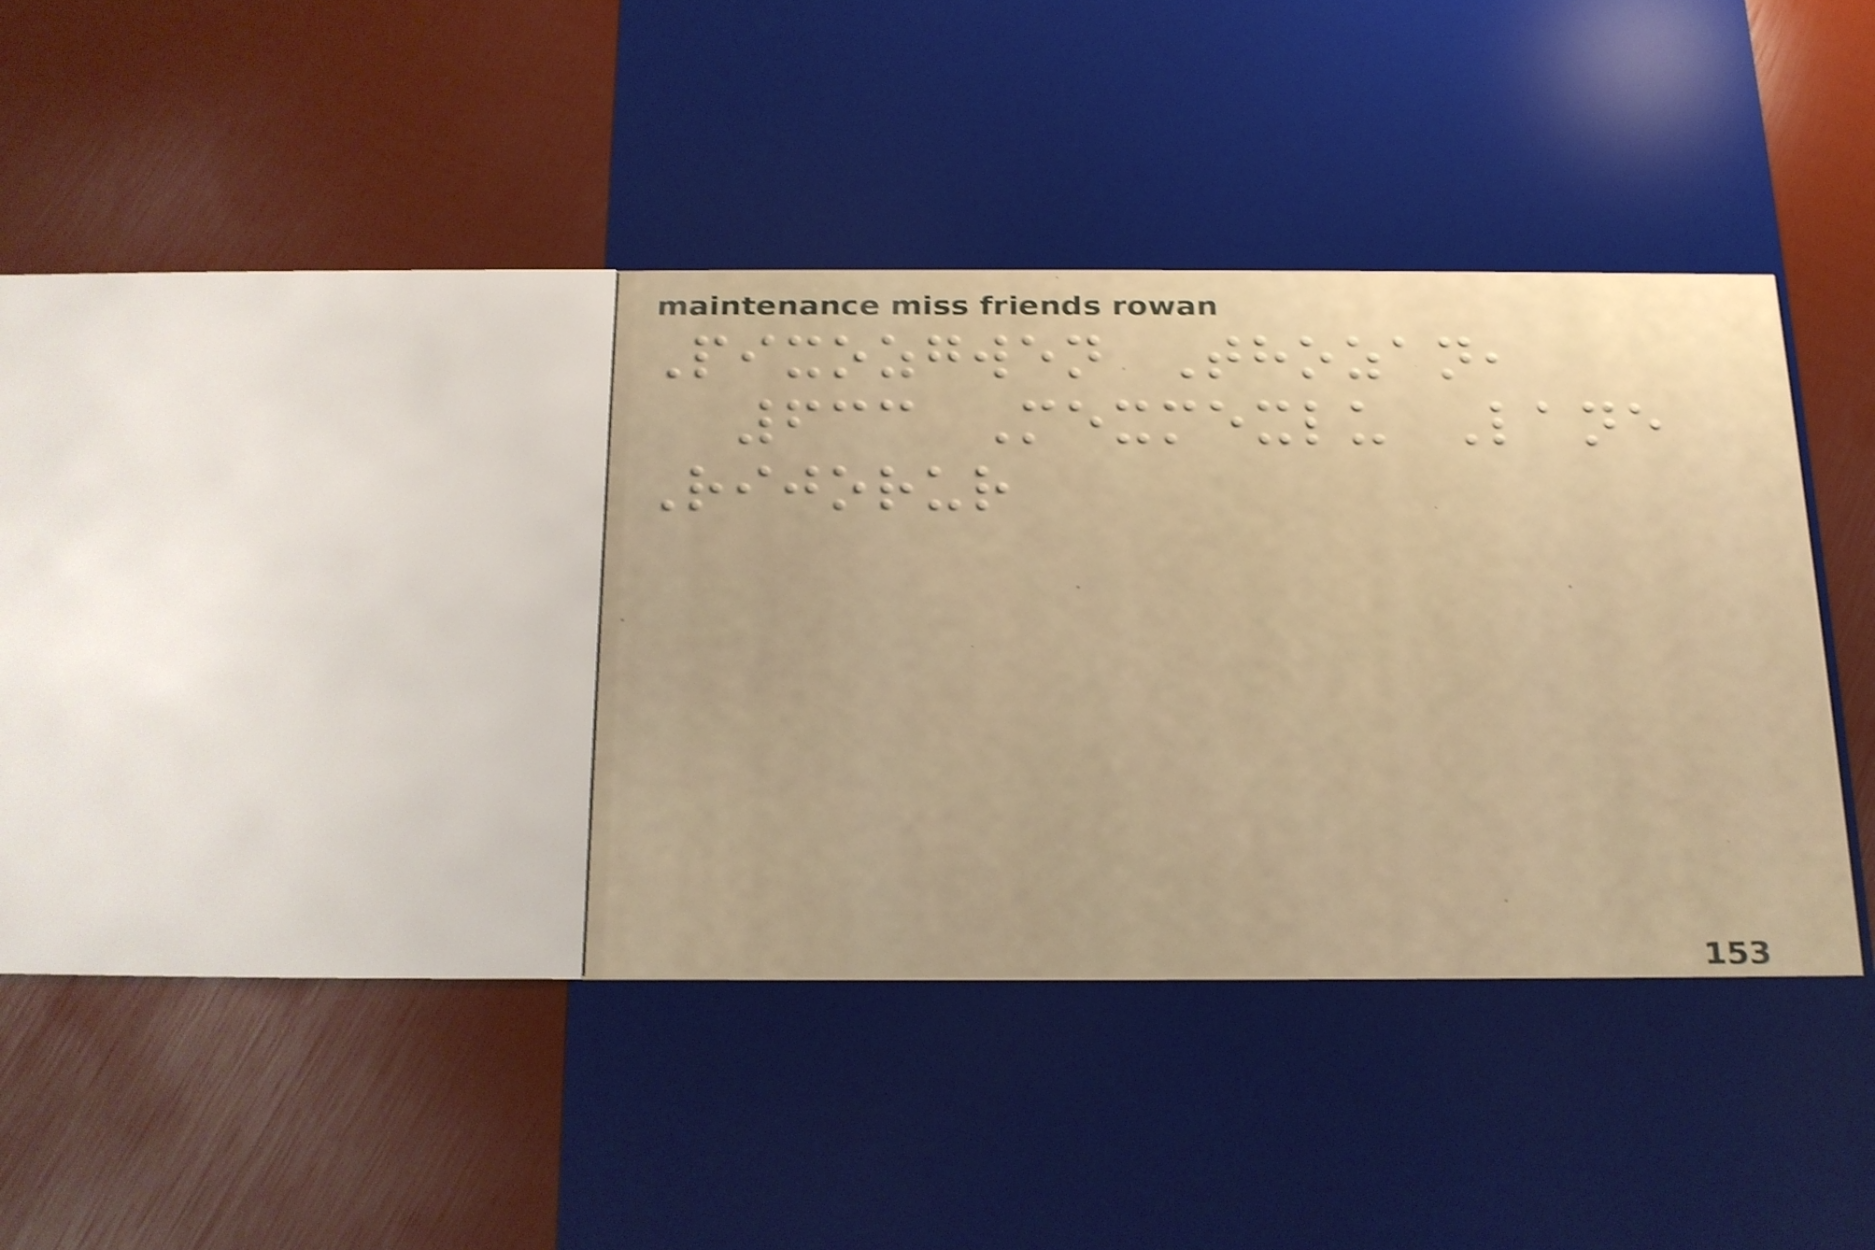Pixozgwen Thozan,
633 Mexmexlu Lane
Rijorur
